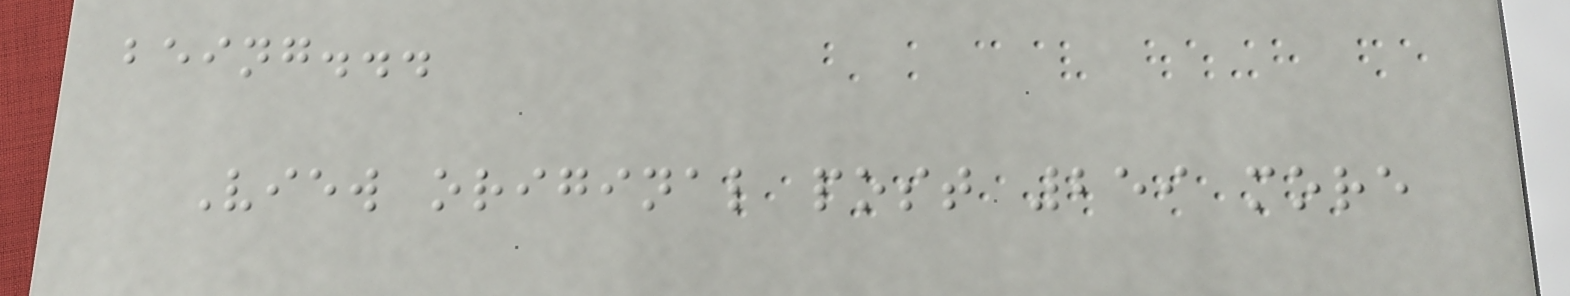being...
View original post 259 more
